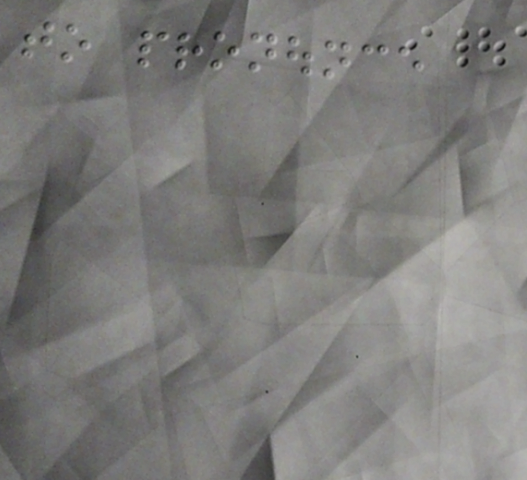to pronounce
